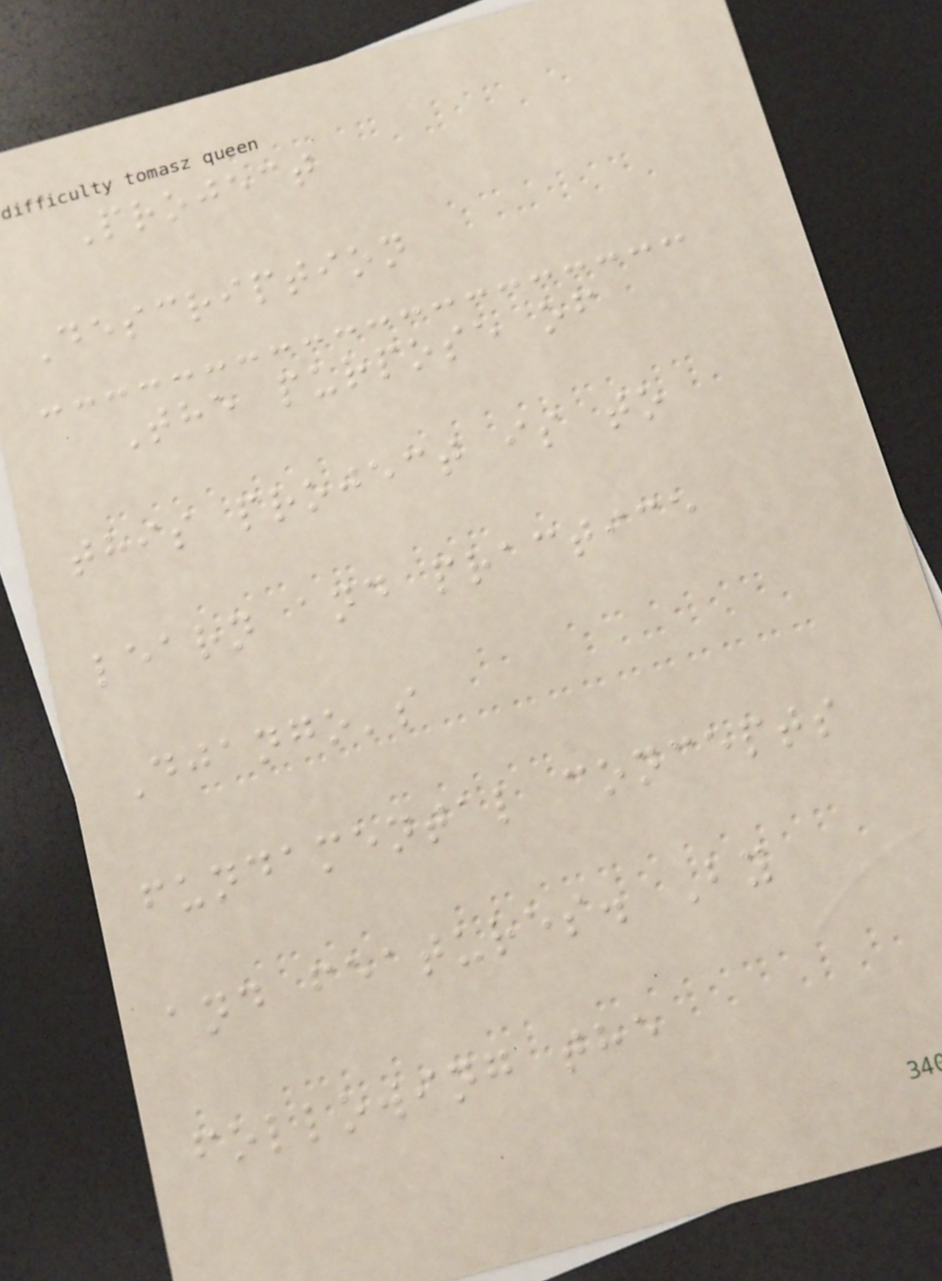Project
Description
The purpose of
this project is to
learn and practice
Django's
fundamental concepts
and features. By
following the
